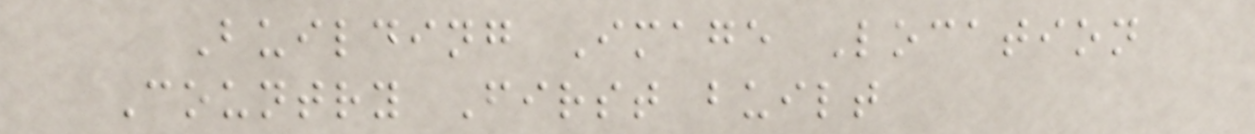Building Image Location
Country First built
